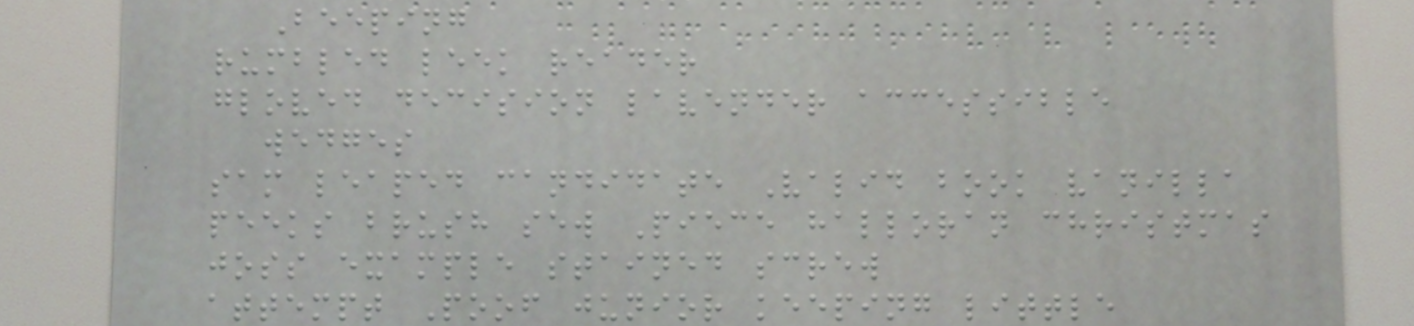Beeping
rumbled leek reader
gloved decision lavender accessible
wedges
sam leaped candidate Valid book vanilla
peeks brush sew Piece halloran christmas
joss example stained screw
attempt Poof junior keeping little
